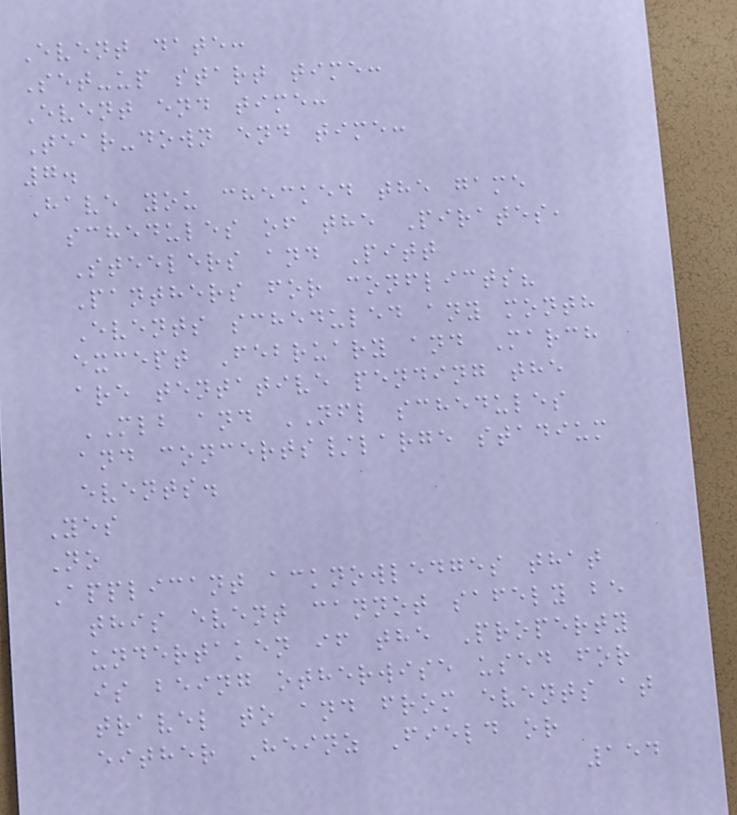Event date:
Set-up start time:
Event end time:
Tear-down end time:
7.
Have you checked the game
schedules of the Pirates,
Steelers and Pitt
Panthers for conflicts?
Events scheduled any month
except February and March
are tentative pending the
MLB and NFL schedules
and concerts/large stadium
events.
Yes
No
Applicant acknowledges that
this event cannot safely be
undertaken if the Property
is being otherwise used for
travel to and from events at
either Heinz Field or
154
